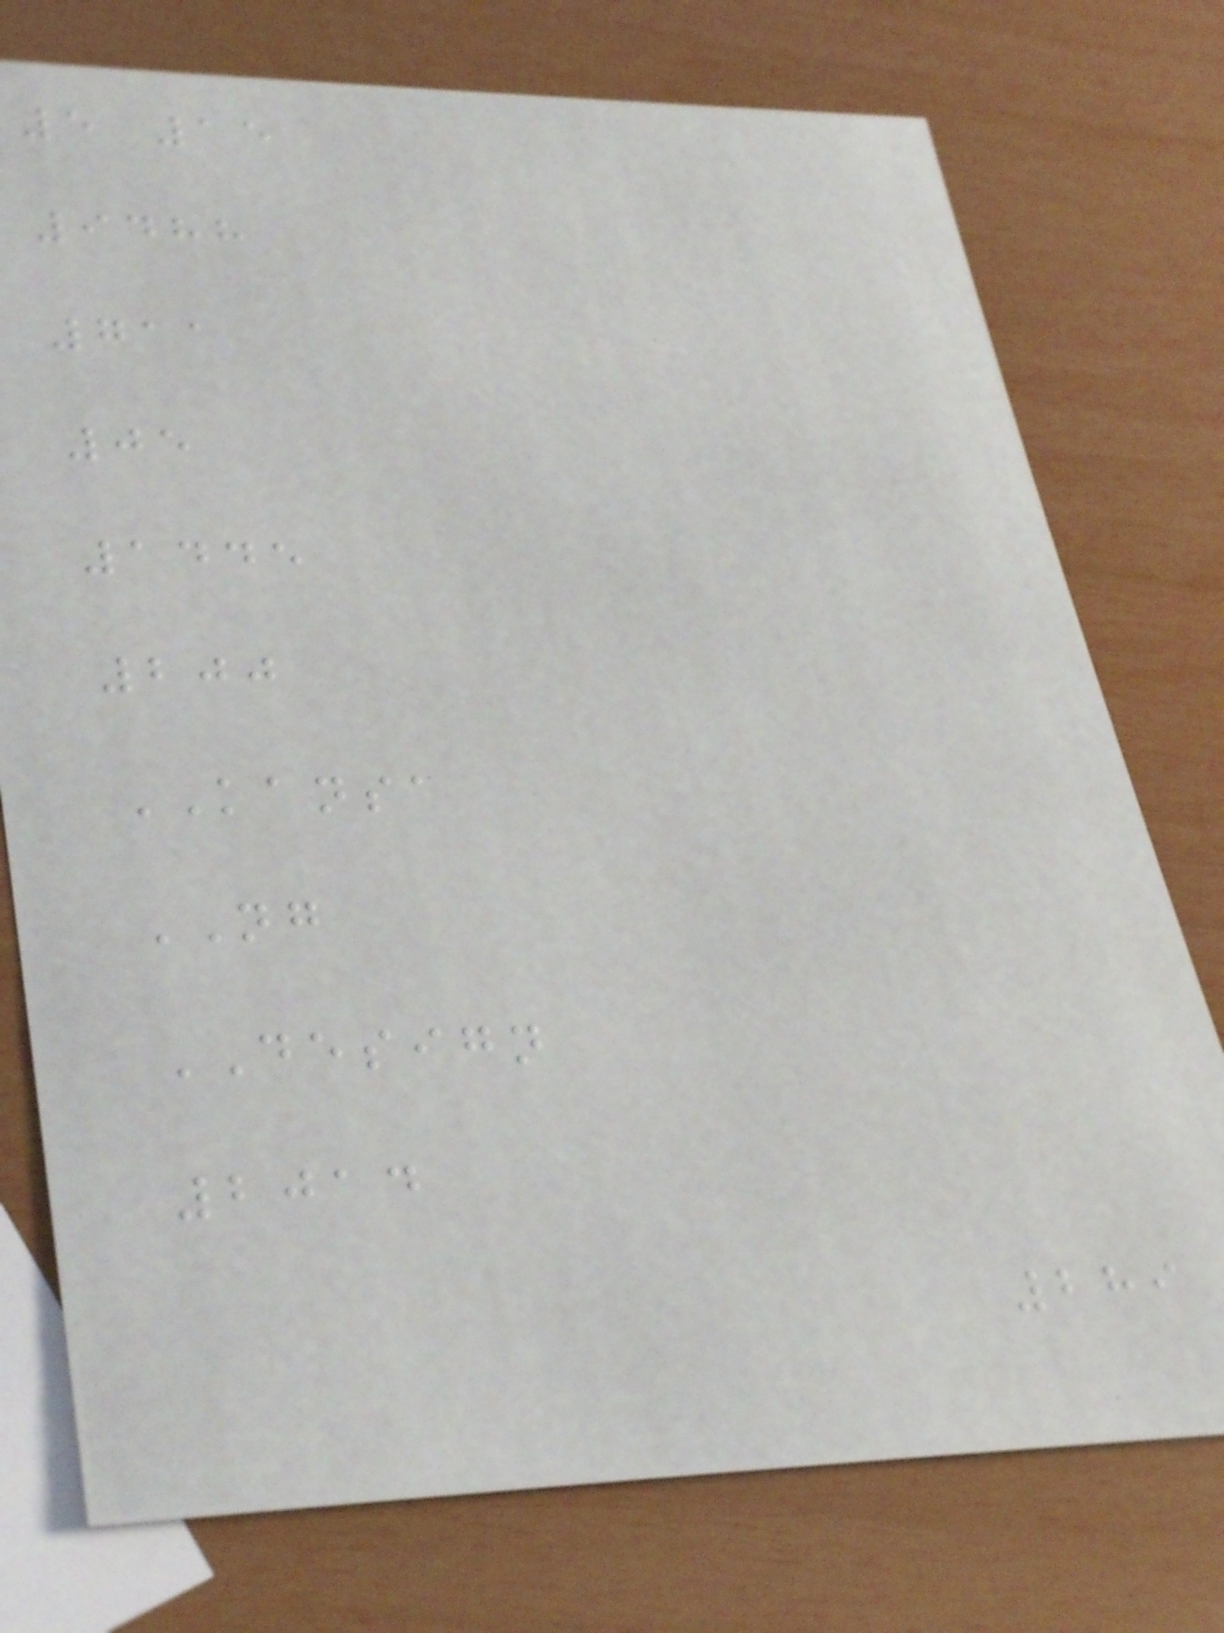5 15
9488
711
05
1445
200
KANSA
NG
DESIGN
2014
289
